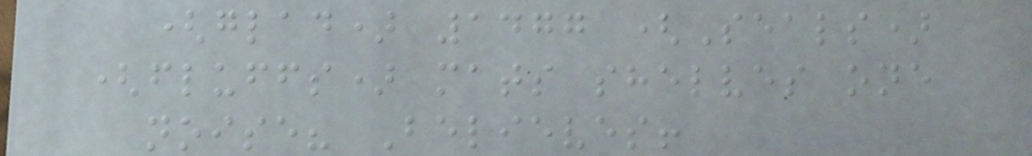(glad) 1477 (Seals)
(fluffs) mats shelves one
noise? Believes!
